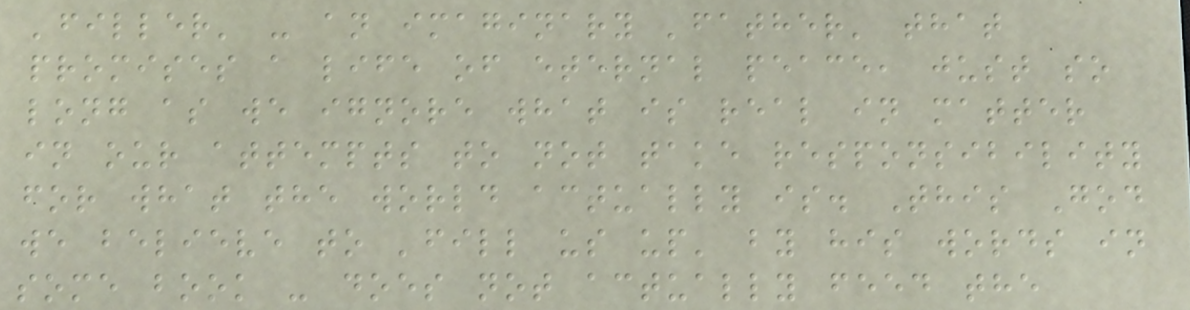'filler' - an imaginary 'father' that
promises a life of eternal peace, just so
long as we ignore what is real in matter
in our attempts to not take responsibility
for what the world actually is. This God
we believe to 'fill us up' by his words in
some book - does not actually feed the
